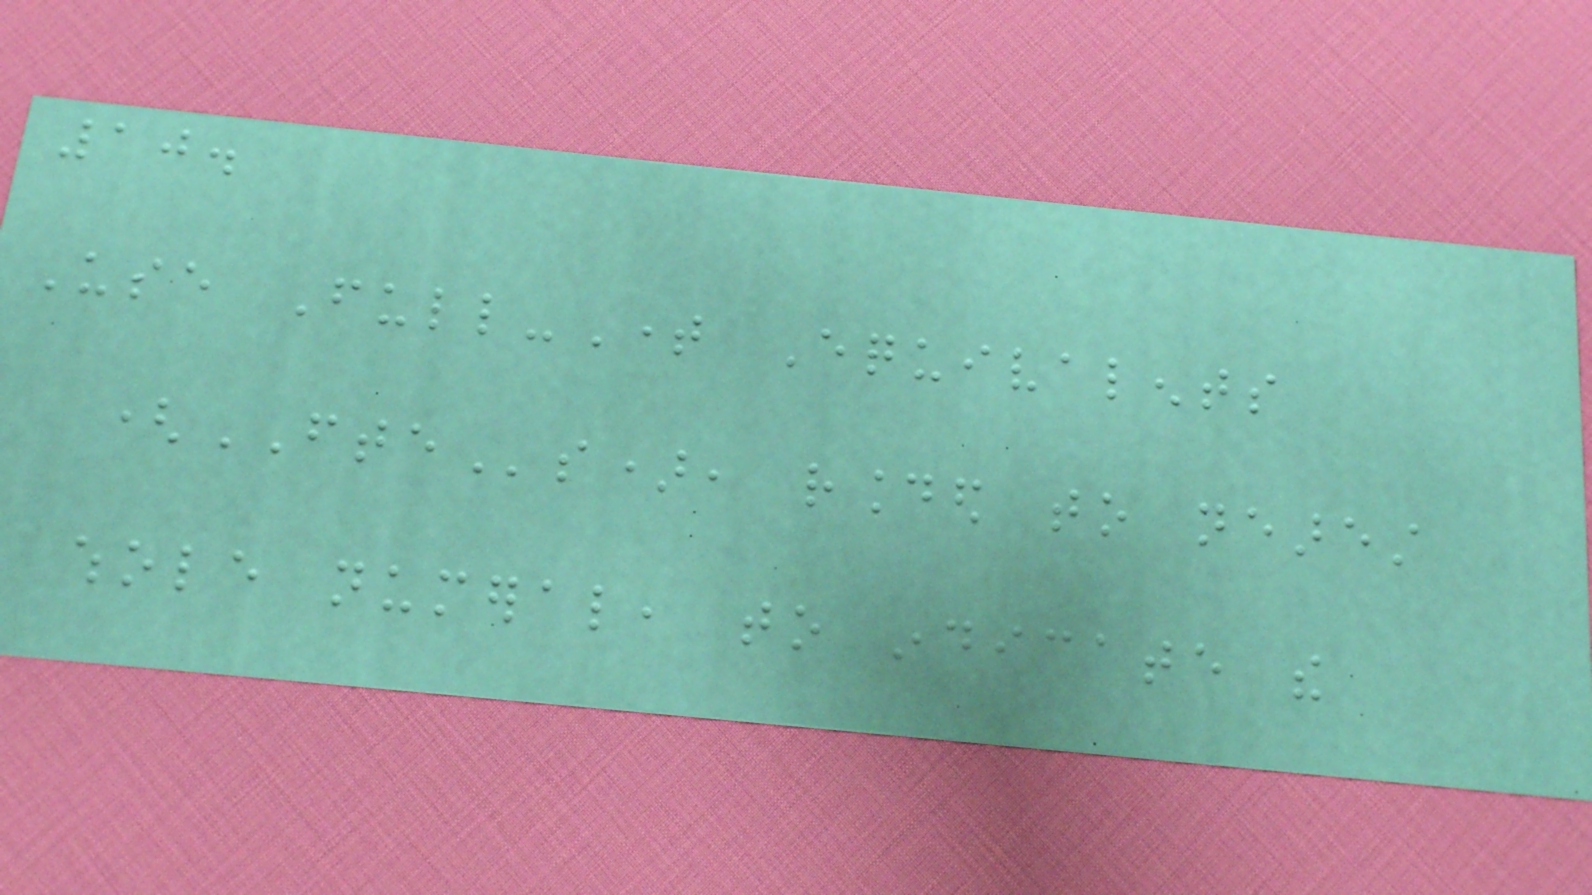10.
Use Full-Time Equivalents
(FTEs), rounded to nearest
whole numeral, to indicate the
